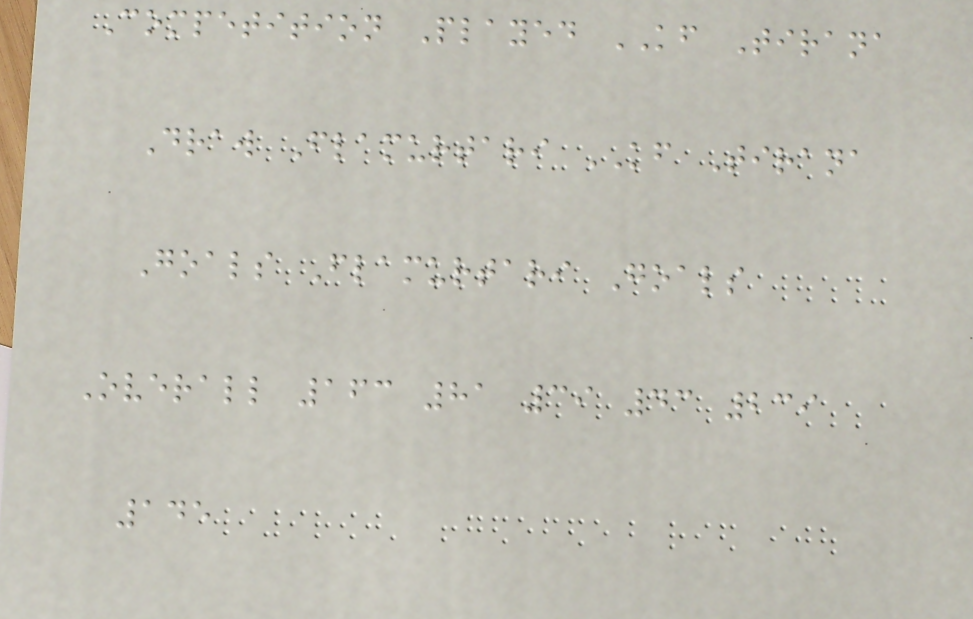Competition Played KF Tirana
Draw Flamurtari KF Tirana
Goals Flamurtari Goals
Overall 163 81 39 43 239
145
